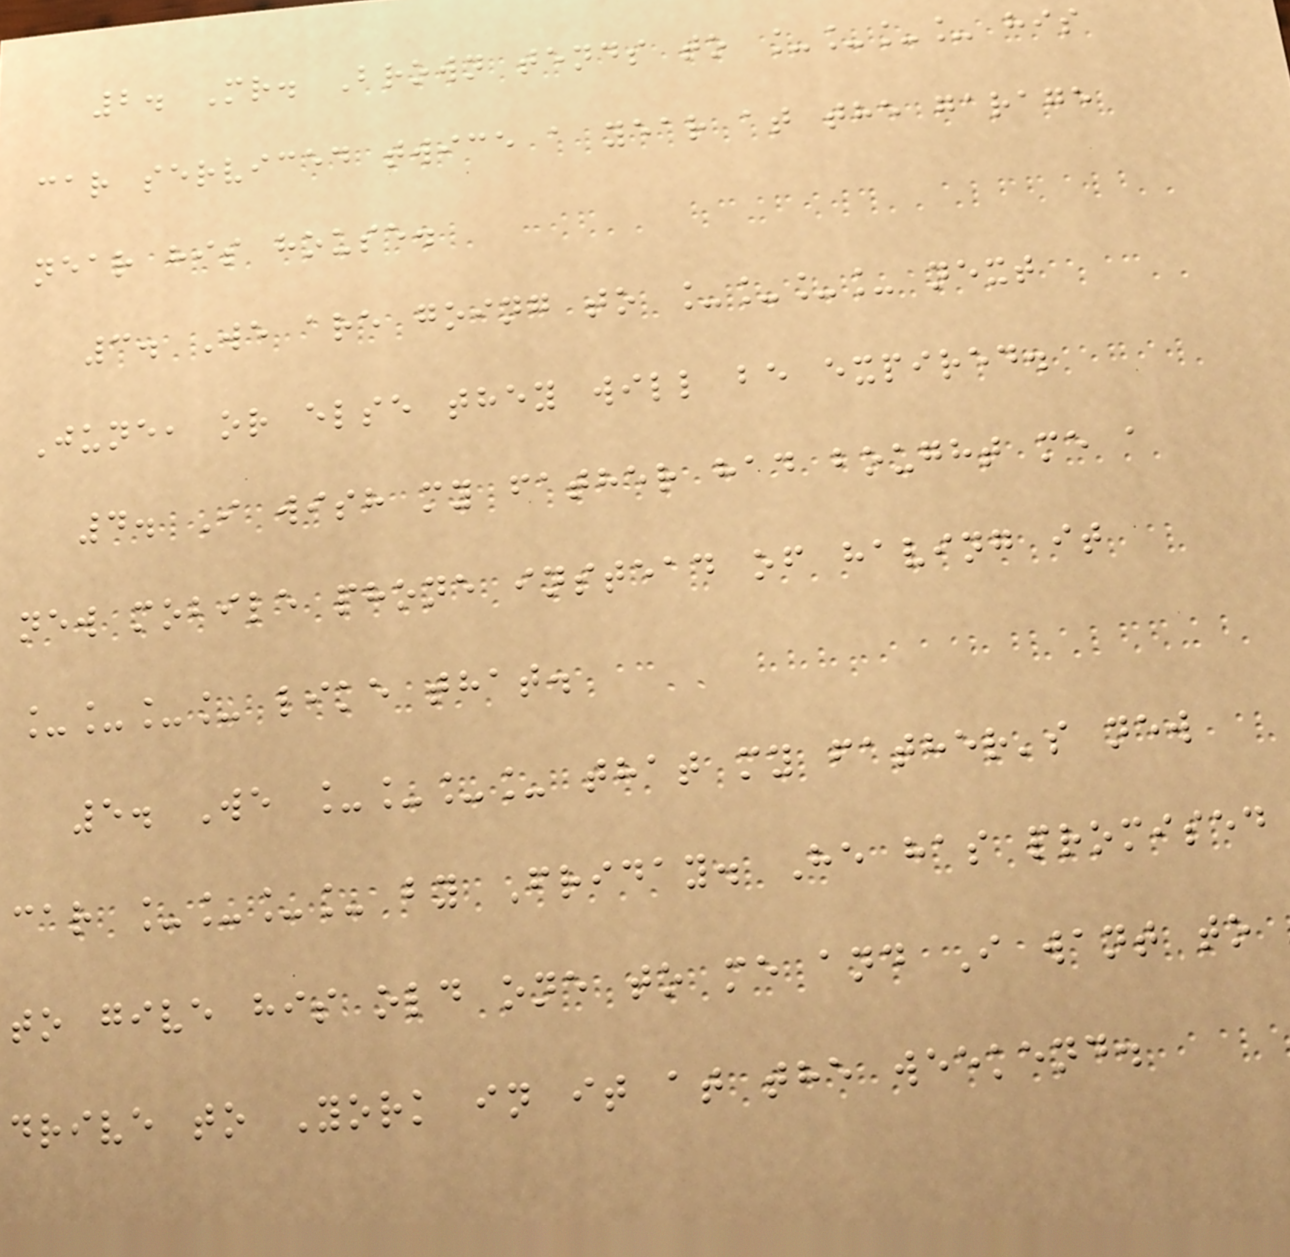2. Mr. Brown tends to ____ his
car serviced twice a year at the garage
near his house.
3. We are going to ____ next
June, or else they will be expired.
4. I wish my father had bought me a
new mobile phone instead of having it
____ like that.
5. We ____ that my father's new
car ____ by Friday. He has promised
to give his old one to me and I want to
drive to York in it at the weekend.
